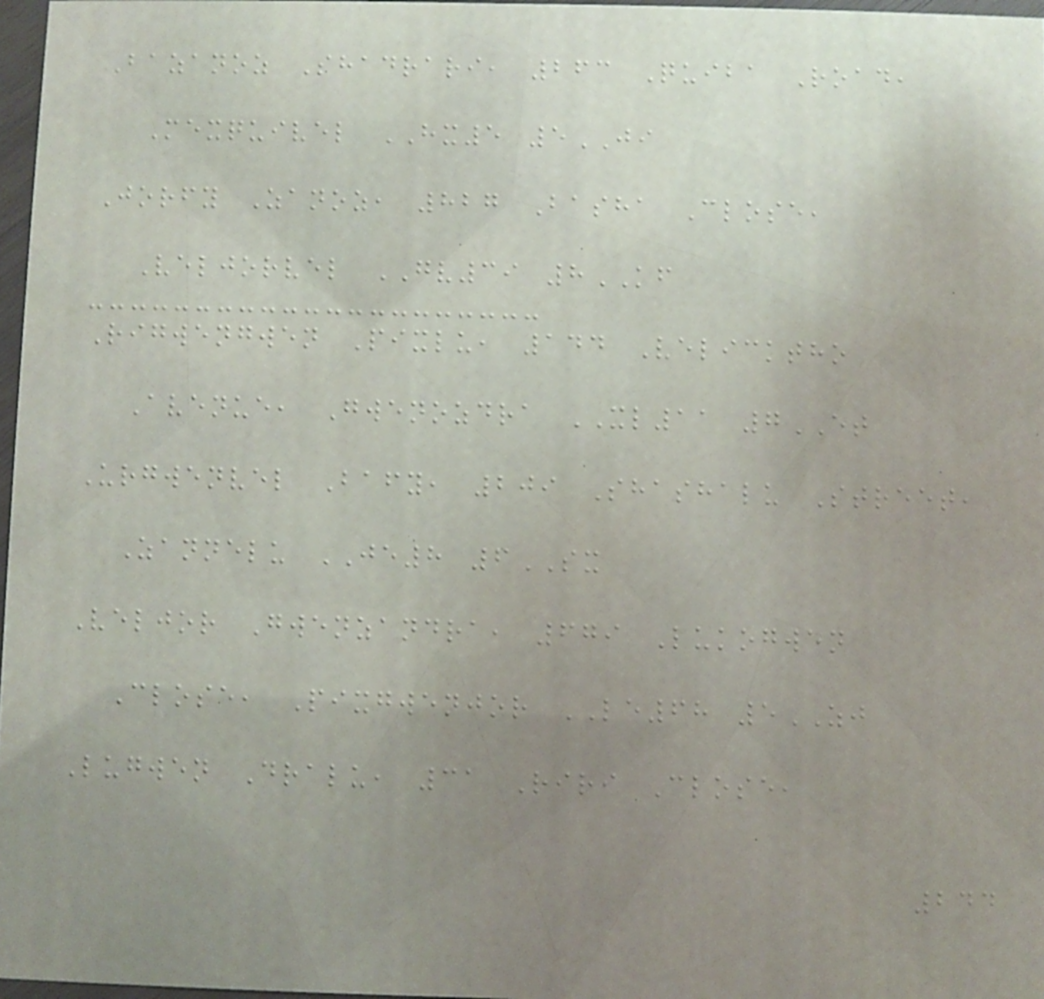Bazanoz Shadrari, 263 Quiba Road,
Mexquivel HX5 5JI
Jorfy Zanoz, 827 Basha Close,
Veljorvel GV39 8KF
Rigwengwen Pixlu, 144 Velicktho
Avenue, Gwenozdra XL11 7ET
Urgwenvel Bafy, 209 Shashalu Street,
Zannelu JE8 6SX
Veljor Gwenzandra, 679 Lukogwen
Close, Pixgwenjor LE68 5ZJ
Lugwen Dralu, 31 Riri Close,
244
